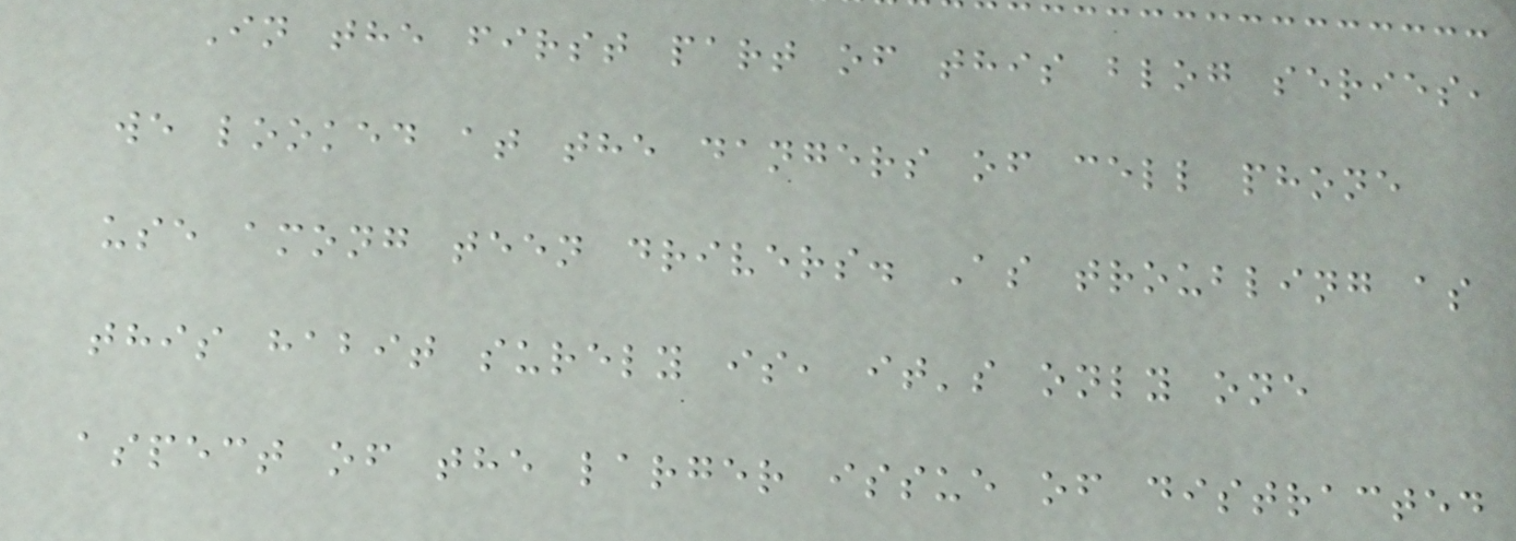In the first part of this blog series,
we looked at the dangers of cell phone
use among teen drivers. As troubling as
this habit surely is, it's only one
aspect of the larger issue of distracted
